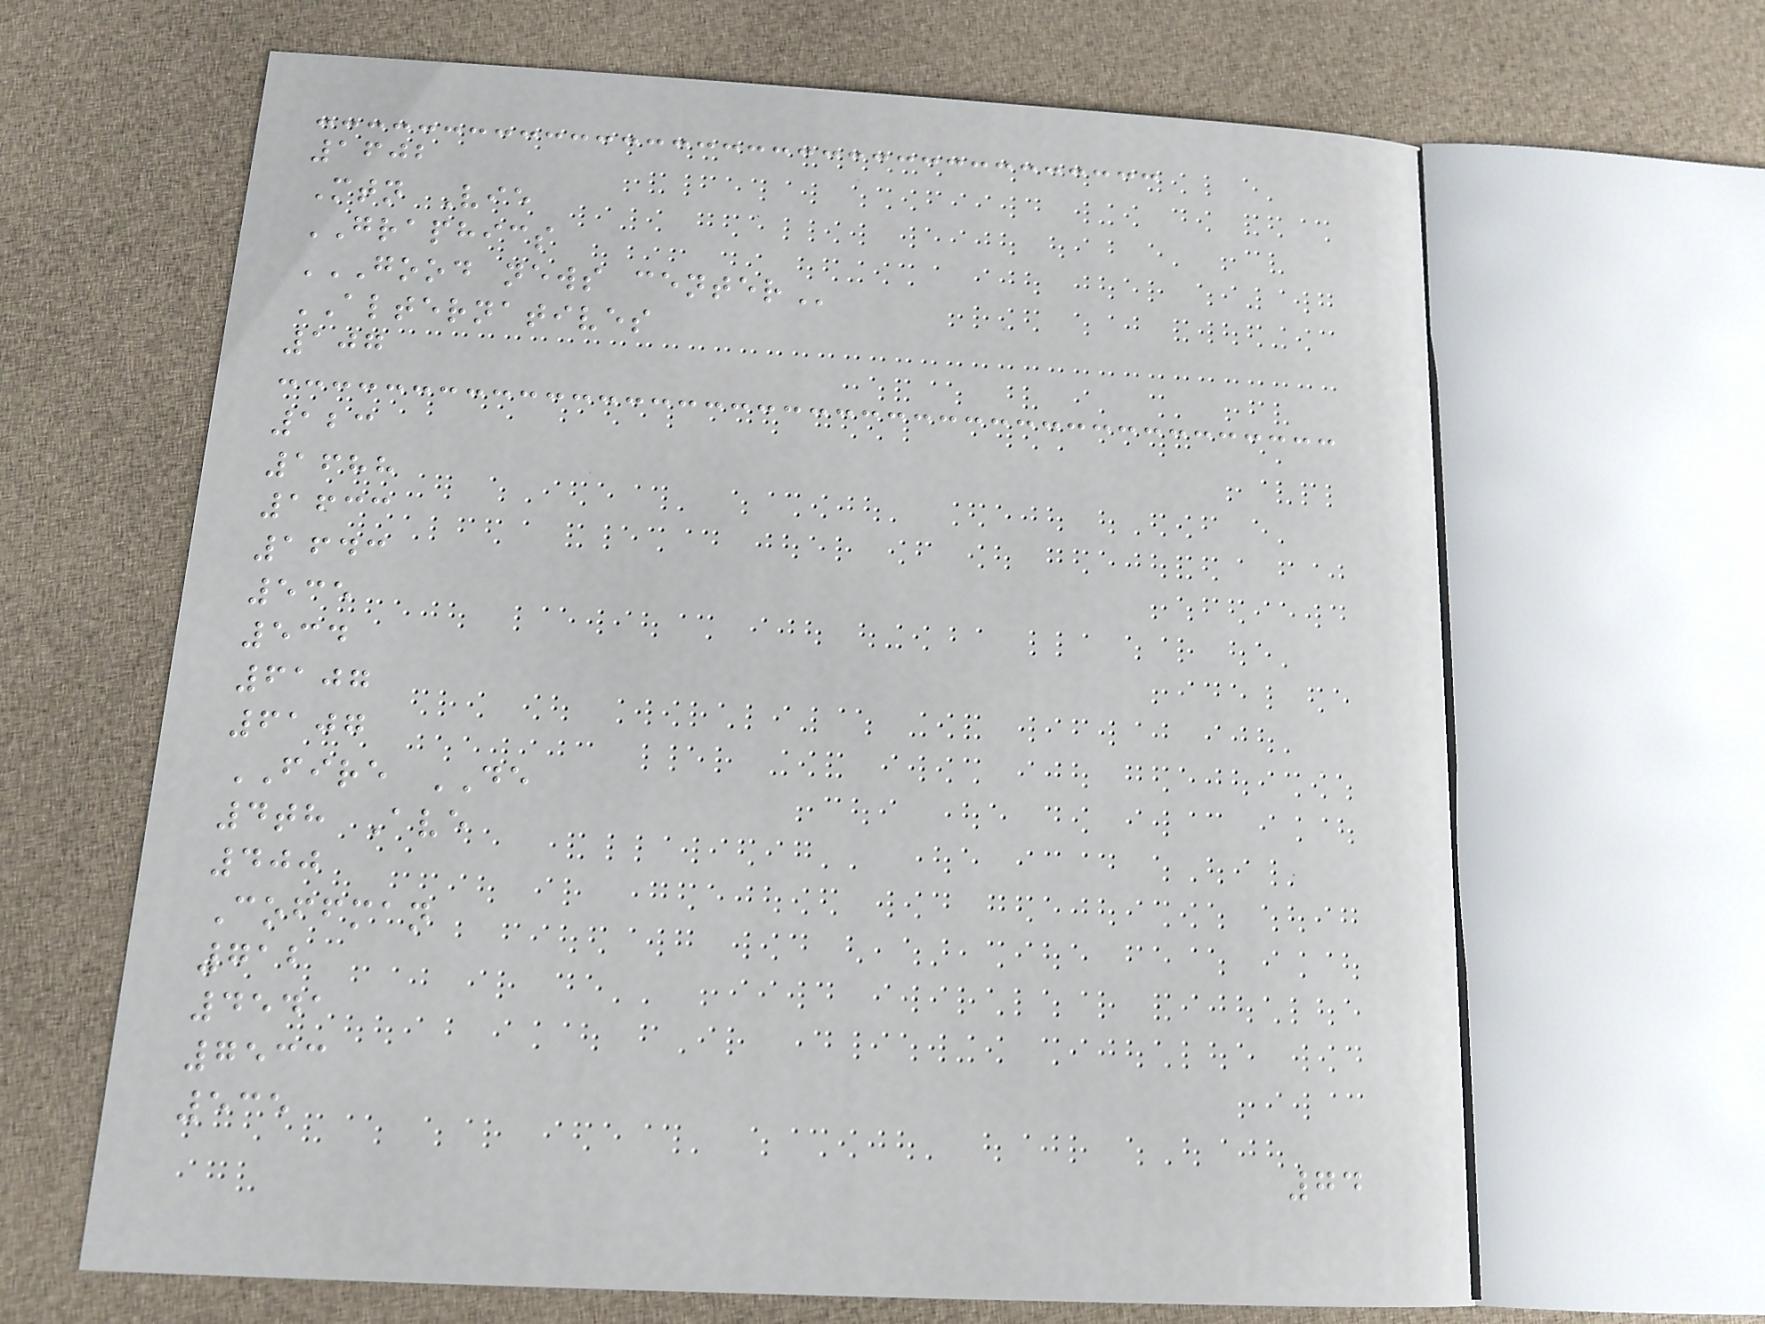1602
Mtn Vie
GRAPHICS
GOOD NEWS CENTER
ALTERNATIVES
107
123
1688
1633
1643
535
534
6107
6107
FIRE DE
4th Ave
400
Coffman
712
4541
7533
535
74
